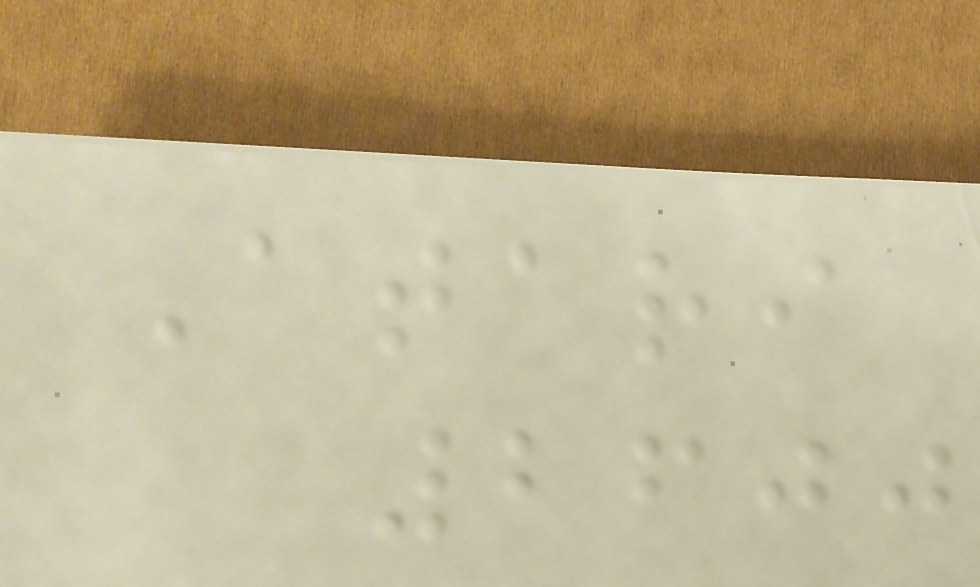Atari
2600
